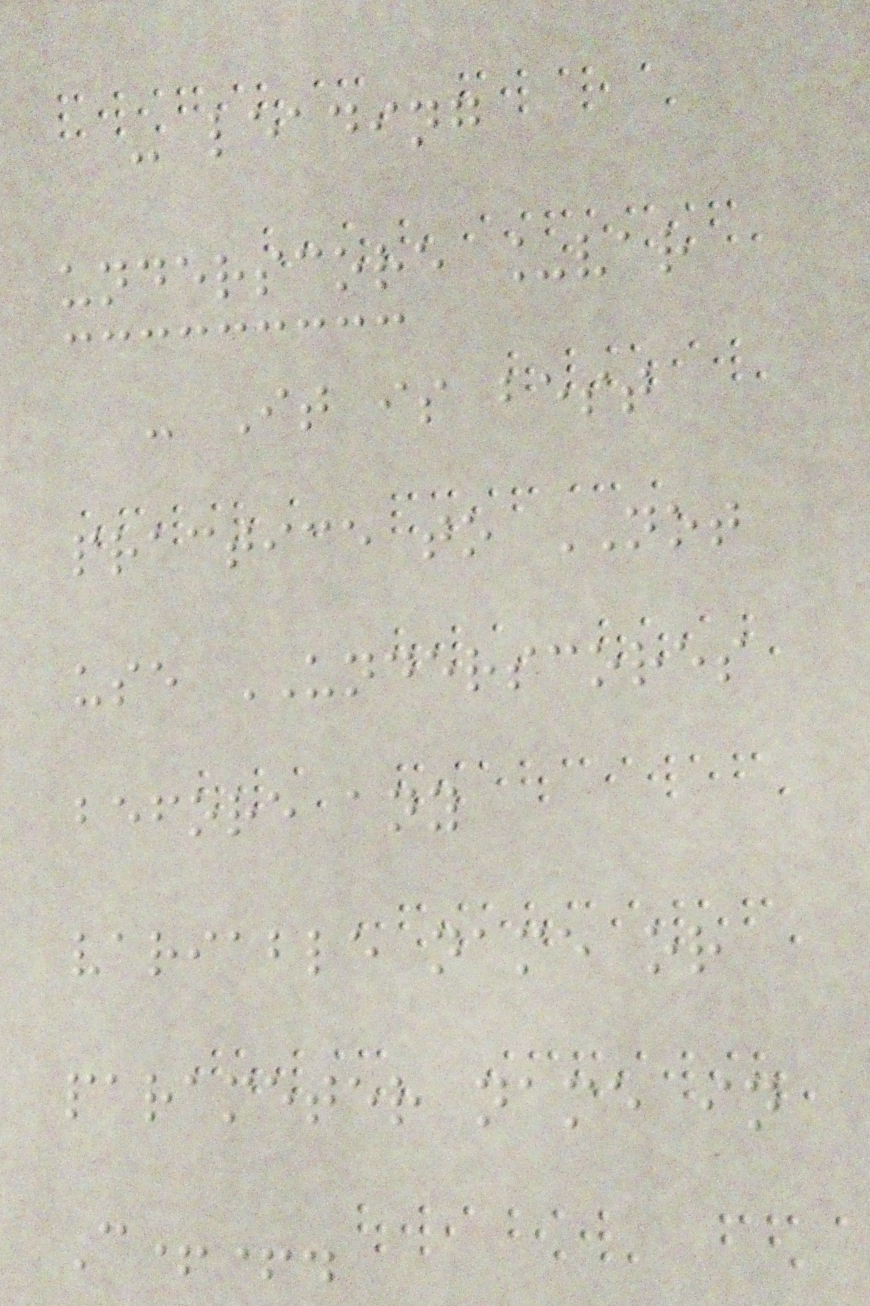- leading
underscore _var
- It is best
practice to NOT
use UNDERSCORES
before any
variable name or
parameter name in
C++.
